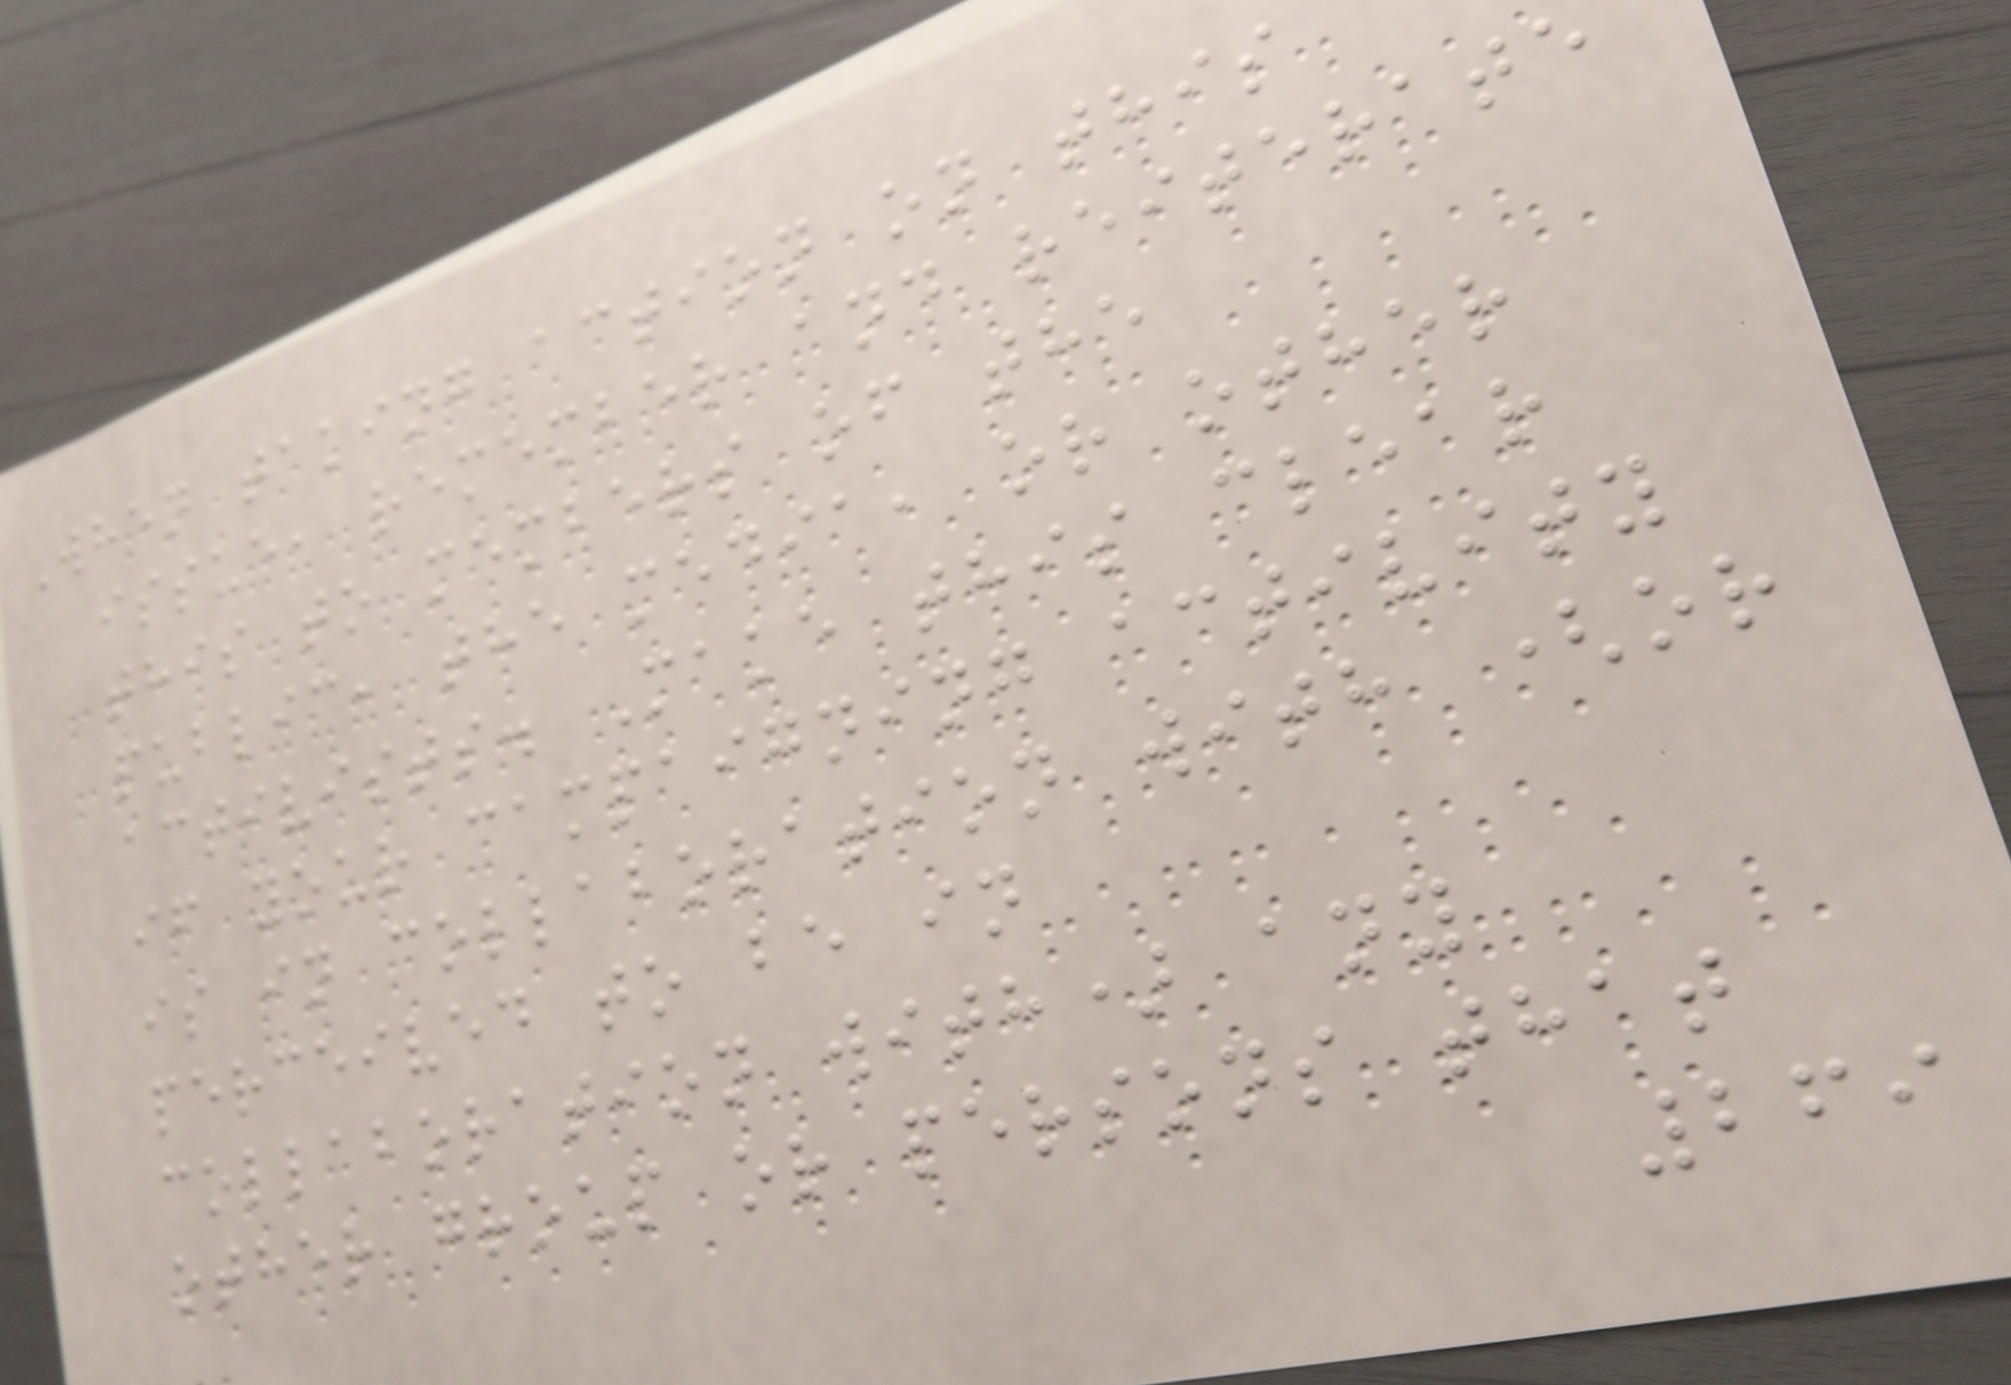When taking action on this
issue, remember and reiterate
this to members of the
public, the media, or other
activists. Make this clear
if your campaigning activity
is in collaboration with (or
perceived to be in
collaboration with) any
other group or persons that
269
